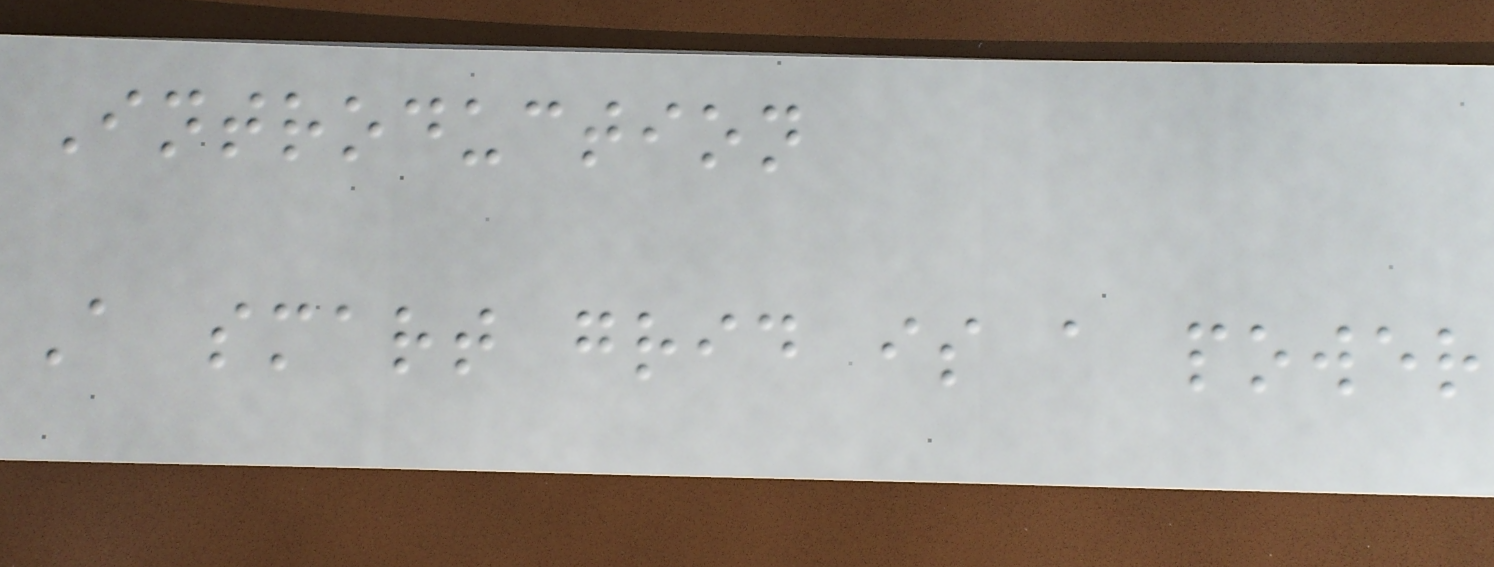Introduction
A smart grid is a power
